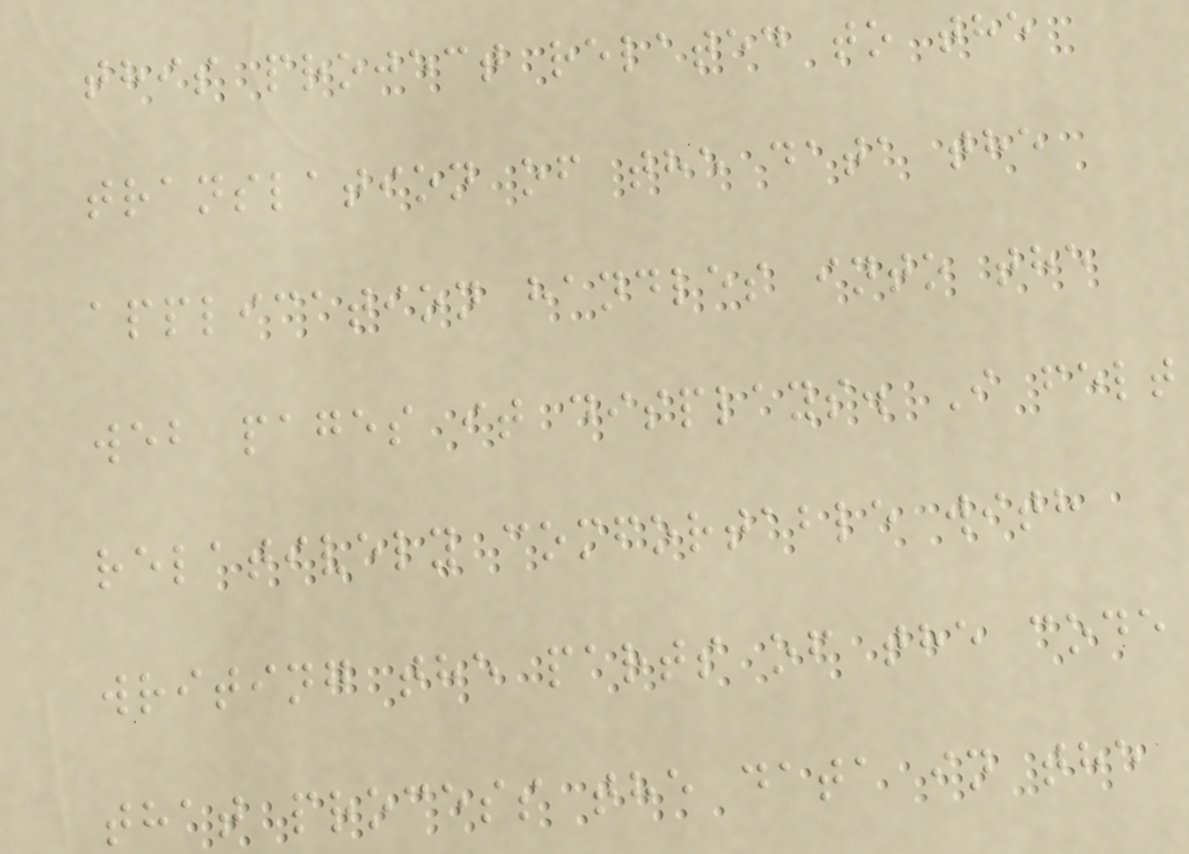this project related to the
translation of the data the
application handles into the
web pages it displays. I felt
relatively comfortable with
writing the parts of the code
that process the data in the
